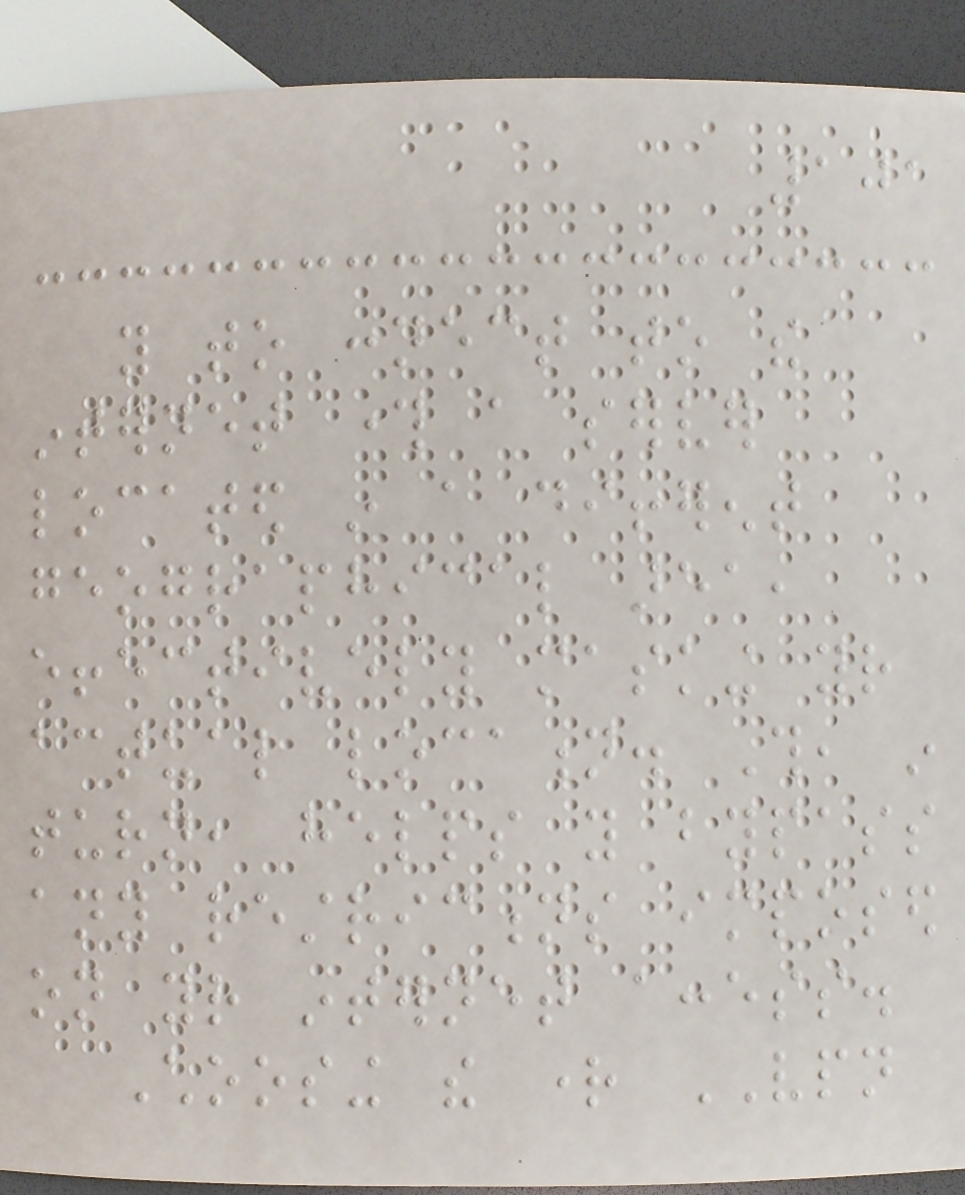101
you to connect to the
internet through a server
located in a different
geographical area,
effectively masking your
actual location. This, in
turn, helps you bypass
any restrictions imposed
on your internet access.
Choosing the right VPN
